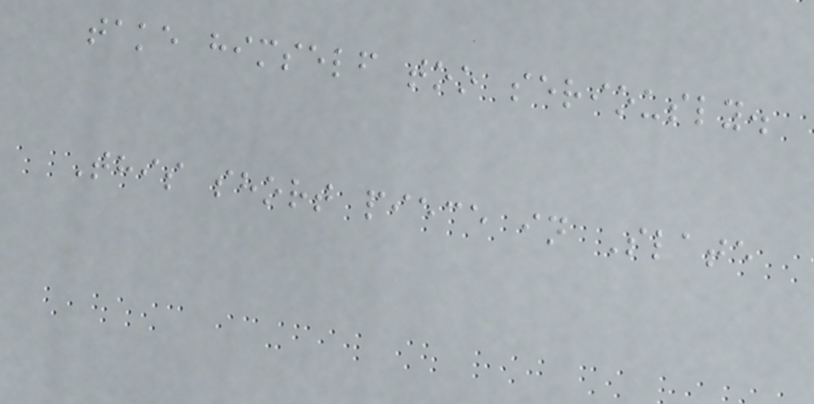take himself too seriously.
This short piece in Slate
